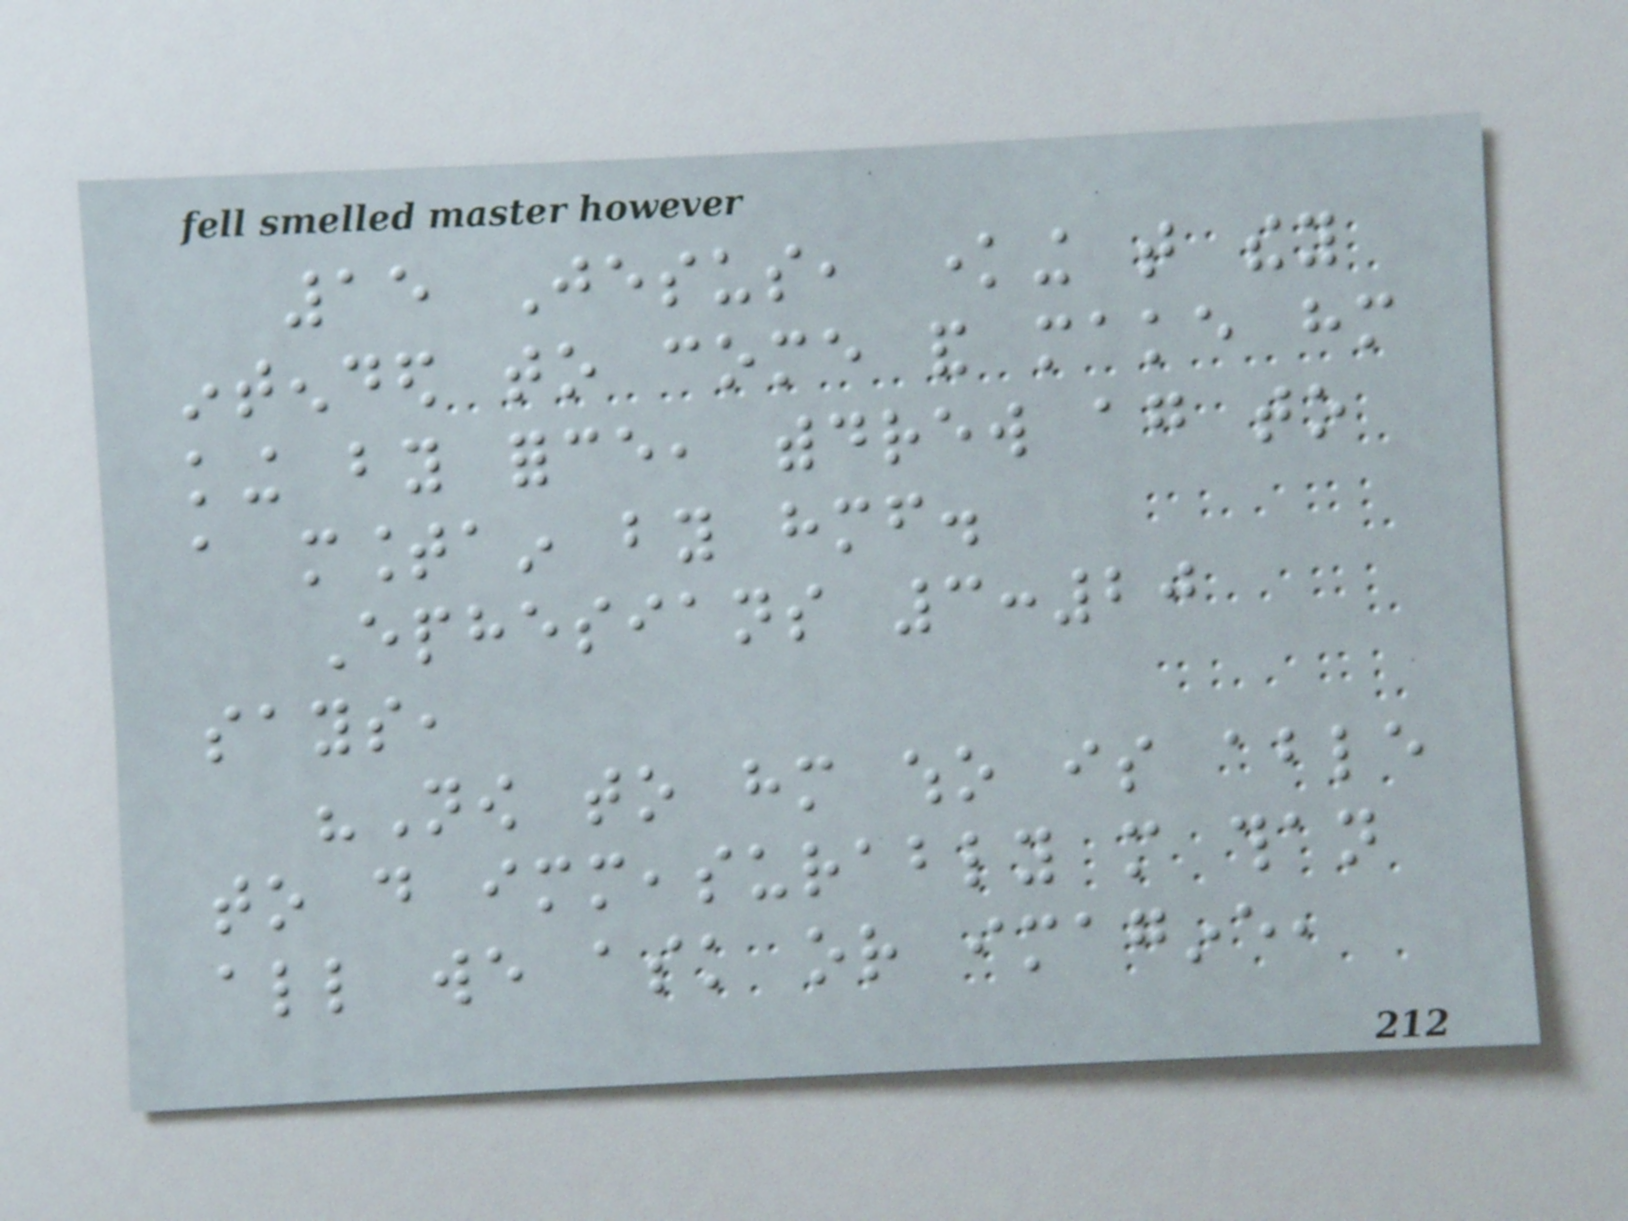15 Jesus, knowing that they
intended to come and make him
king by force, withdrew again to
a mountain by himself.
Ephesians 3:20
says,
"Now to him who is able
to do immeasurably more than
all we ask or imagine,
